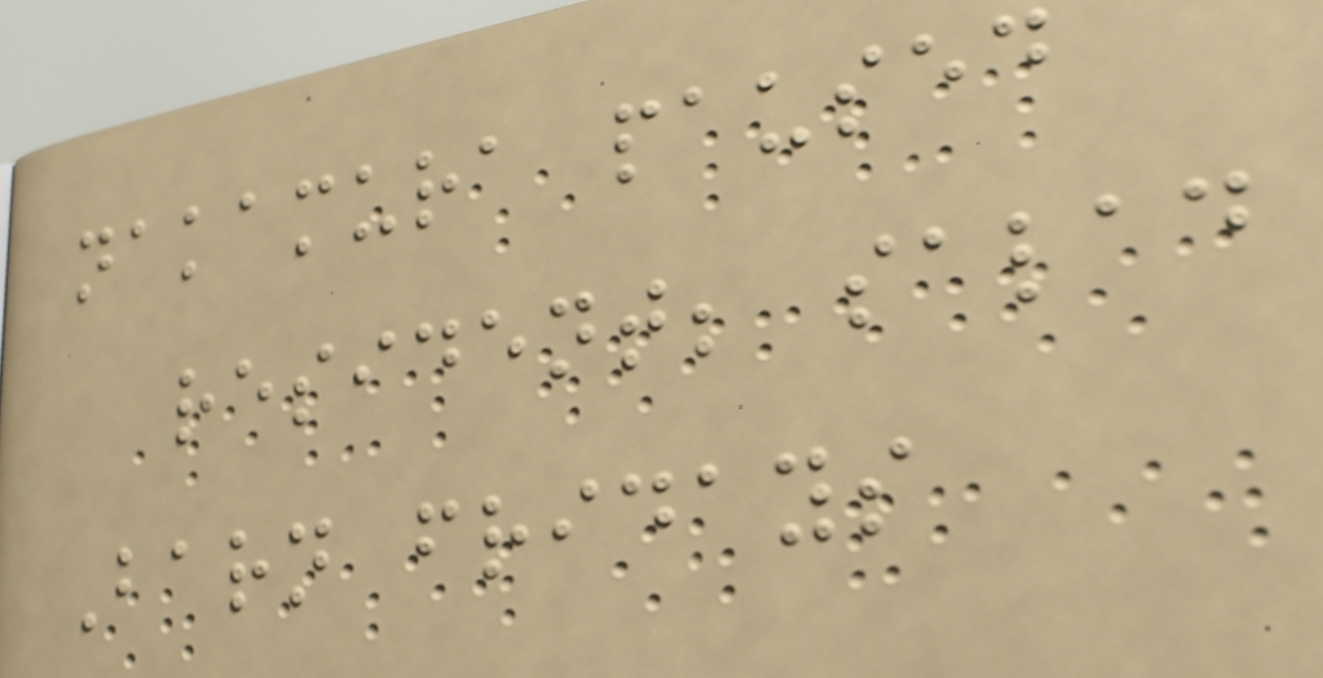nakamura paused
resident; salad
Barn fridays
